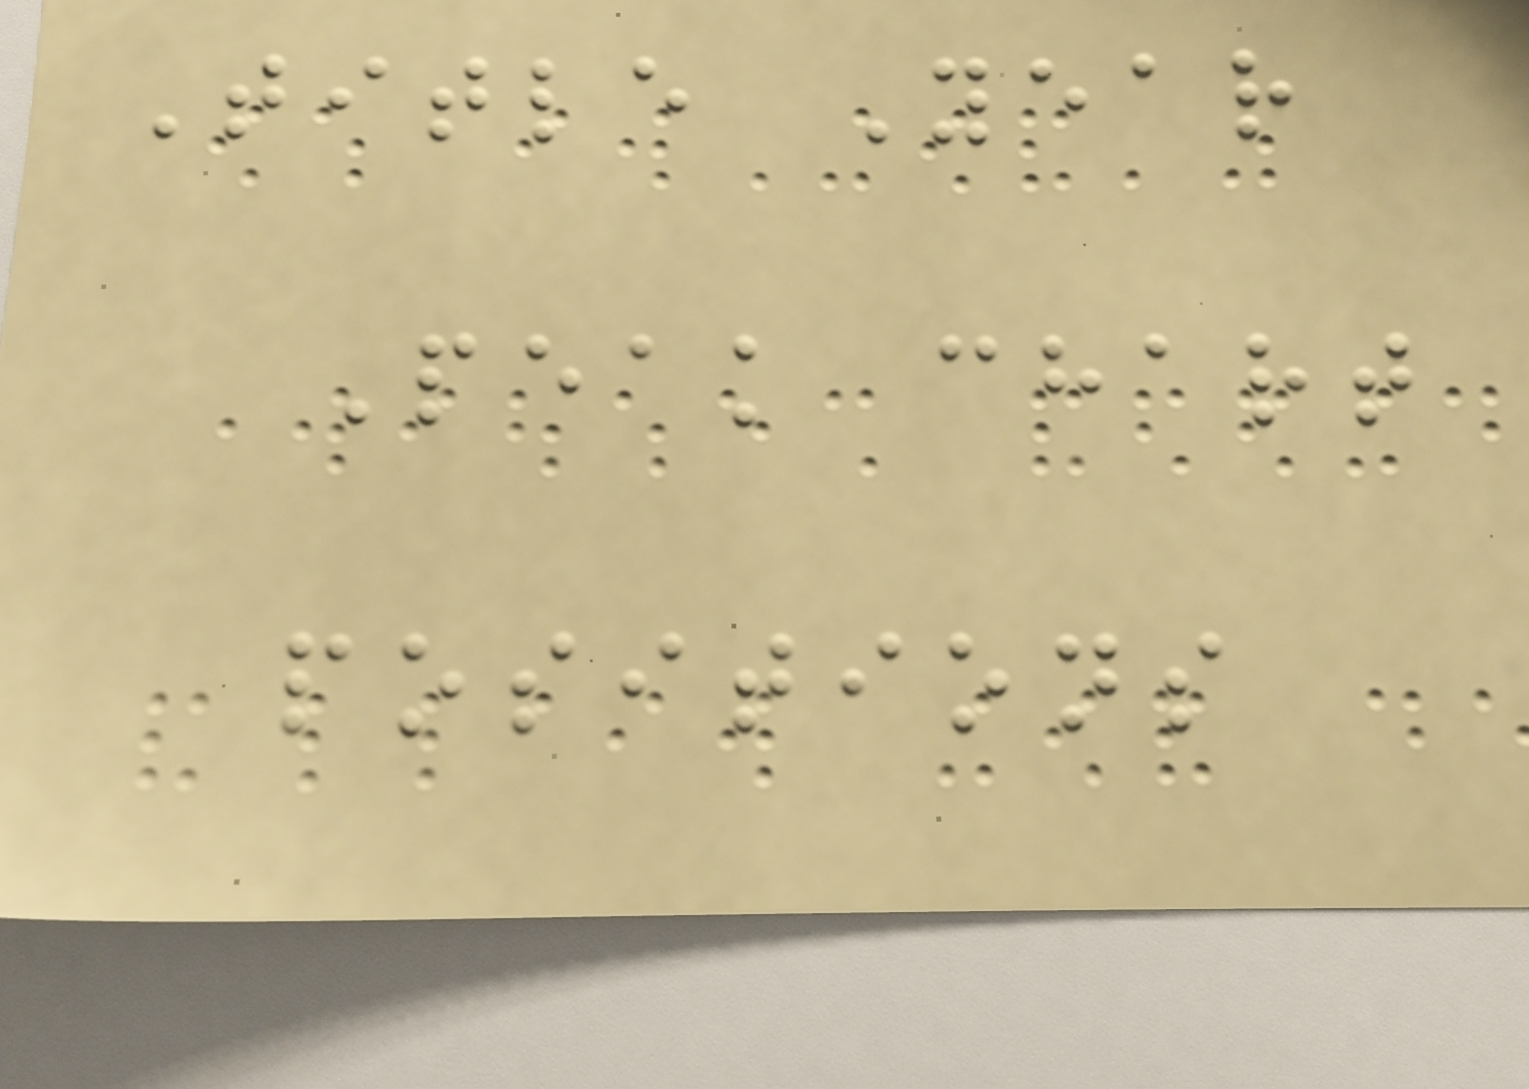Title Year
Peak chart
positions
